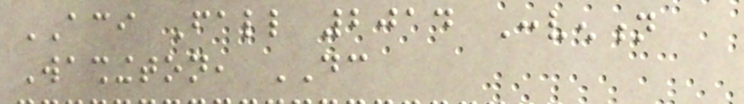ACI Fall 2014 Convention
Washington, DC
